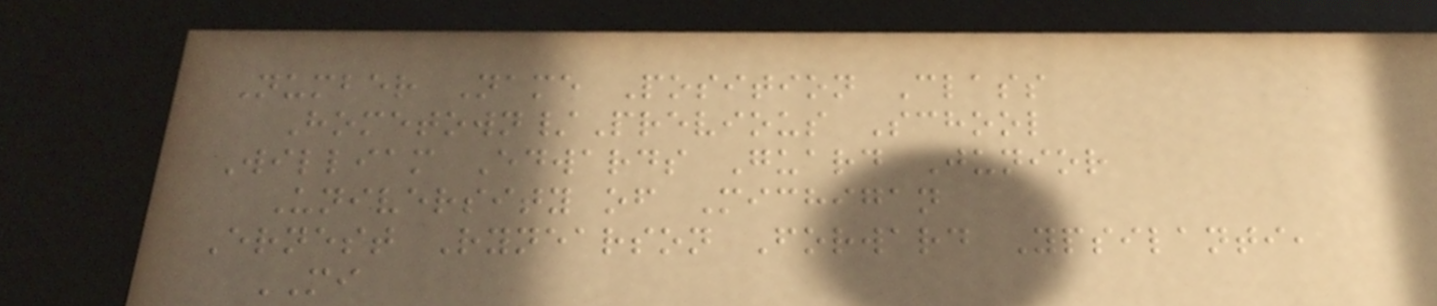Number Name Position Class
Hometown/Previous School
William Edwards Guard Junior
University of Michigan
Ernest Rynearson Forward Ypsilanti,
MI
